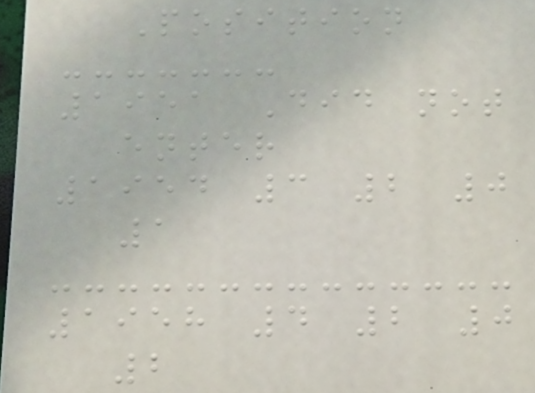Position
1951 Did not
enter
1954 3 2 0
1
1958 4 2 0
2
